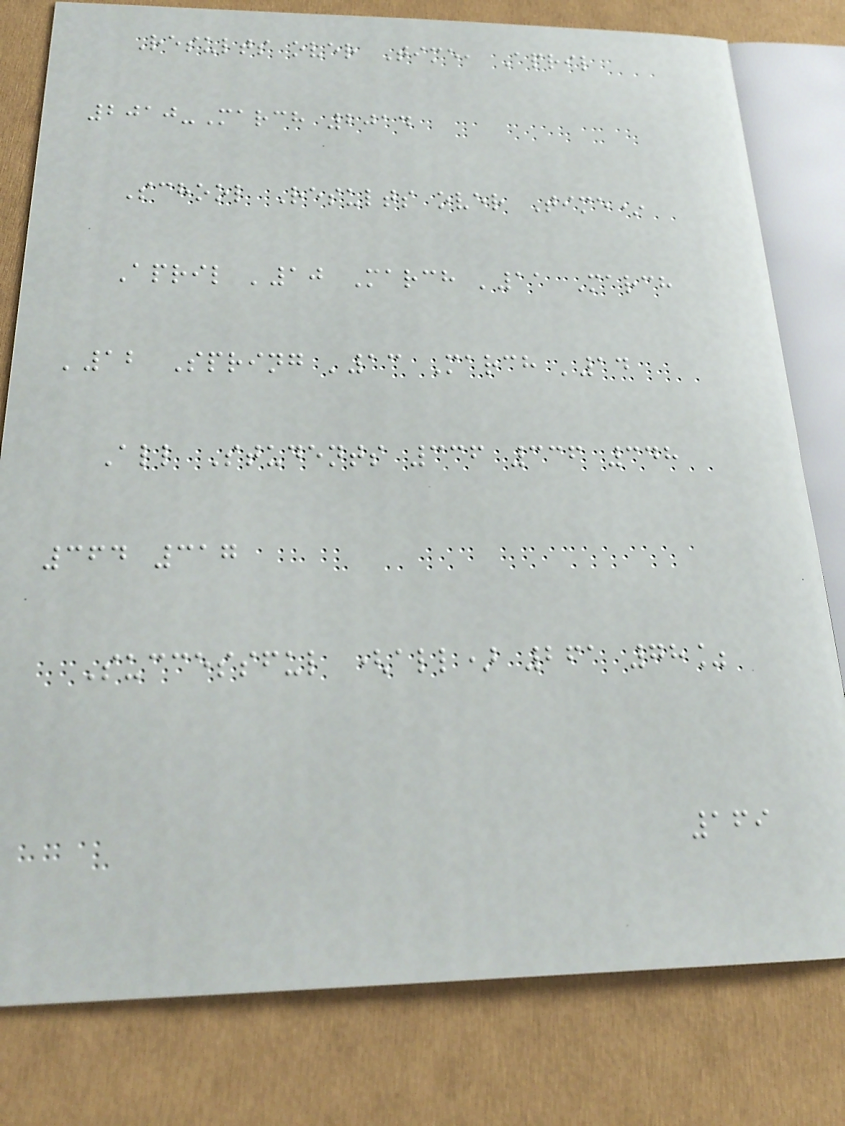Results over Time, April
2010-March 2014
School Results over Time*
April '10 March '11 March
'12 Spring '13 March '14
All Students 336 336 348
364 317
Successful (all) 261 78%
169
